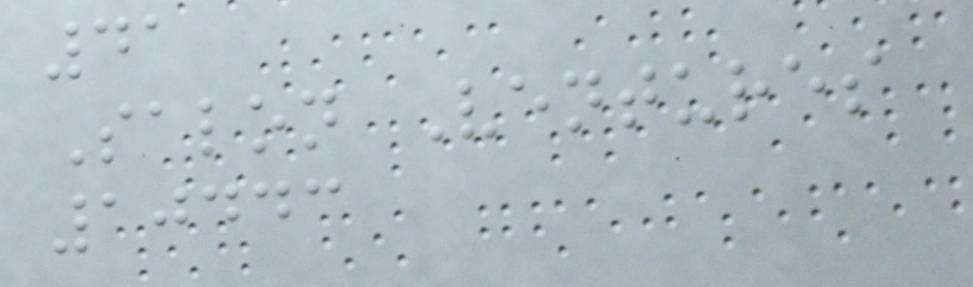41
Salon Ventures
10443
